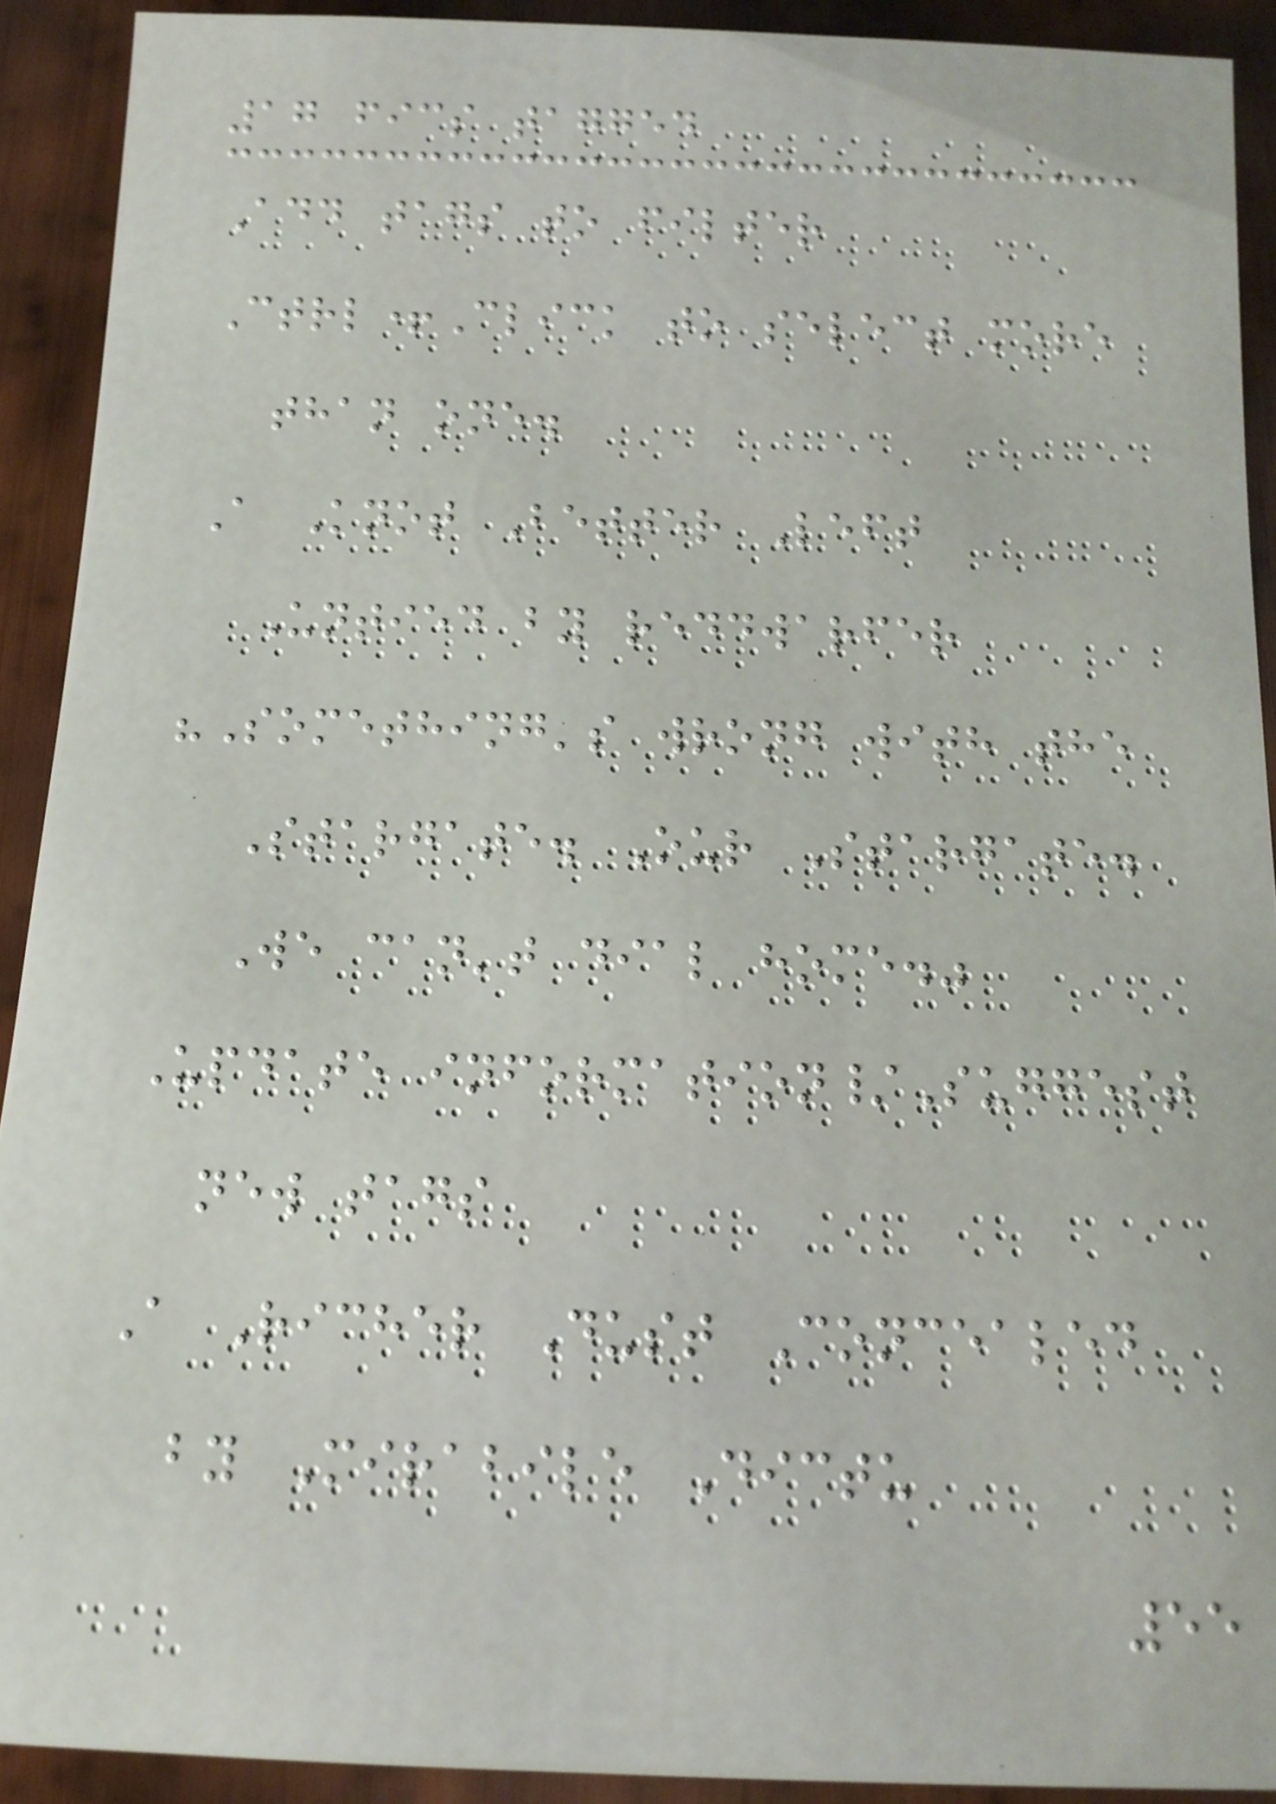17 fics tagged
Add tags to filter
Ctrl+Click to select more
than one.
A Knot Better Left
Untied by reddwarfer
"Something's wrong with the
Stargate. Our Stargate.
We can't dial home."
Update information/Suggest
new tags
A Richer Dust Concealed
by Mirabile Dictu
55
